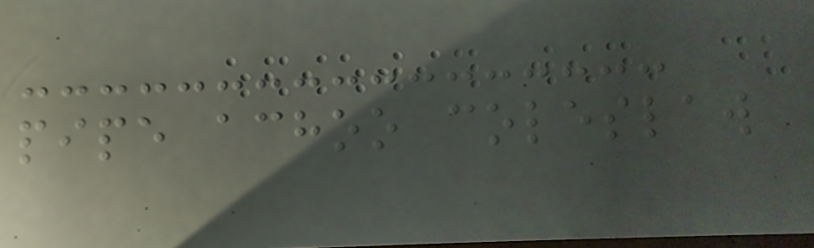pipe achoo coleslaw
